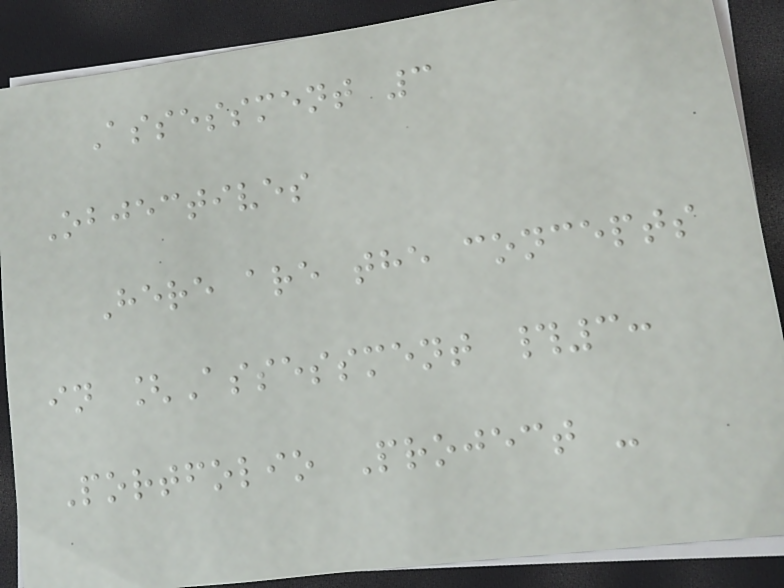Assessment 3
Objectives
Here are the concepts
in [Assessment #3:
Portfolio Project -
